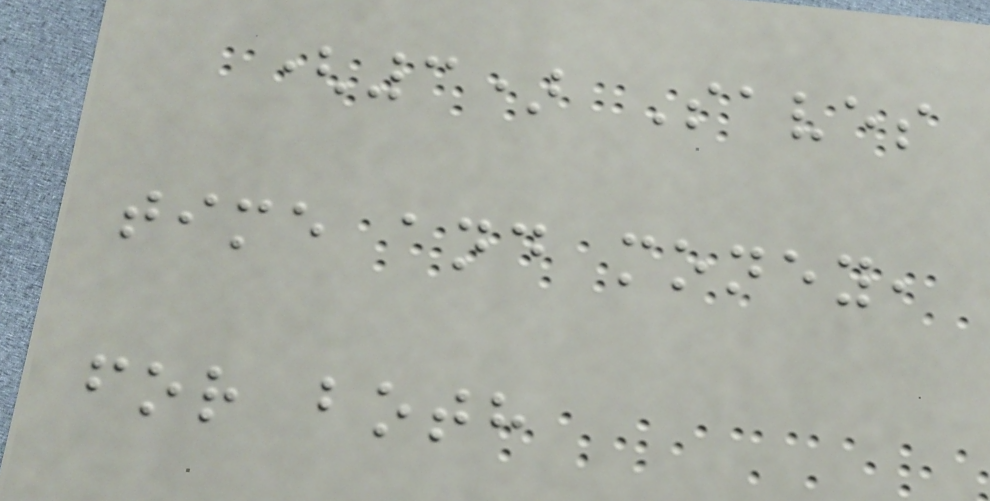(3) Saves
time and money,
for both
